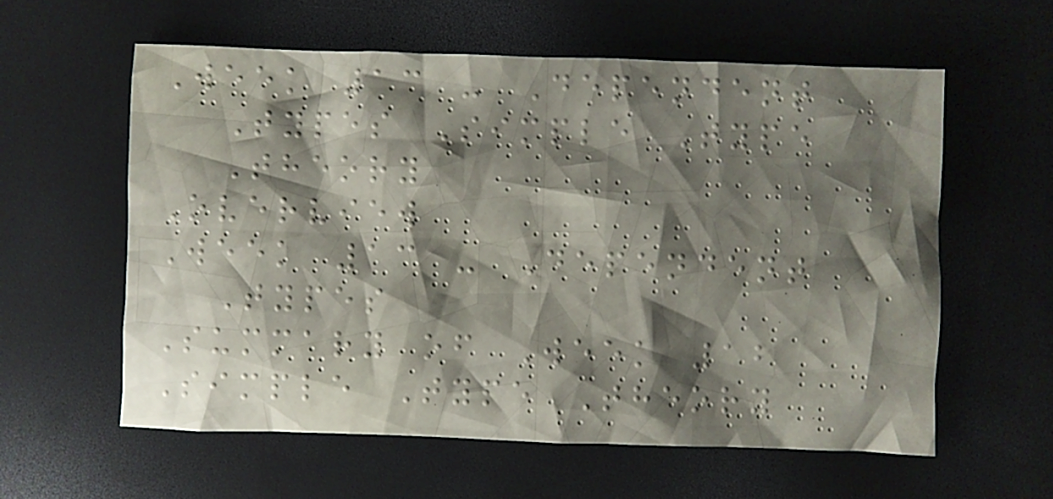Week 13 - Dependent
Types Simple Type
Theory
Overview
Week 13 - Dependent
Types
Summary of Week 12
Simple Type Theory
